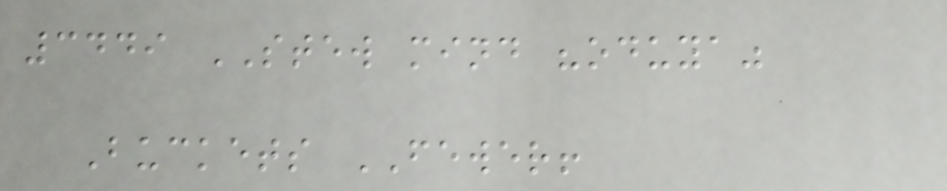3449 STEW mind "oduya"
Buckets FEWER!
